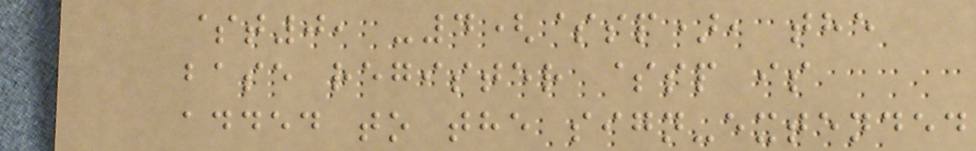$t0, -4($sp), the
base register $sp is
added to the sign-extended
